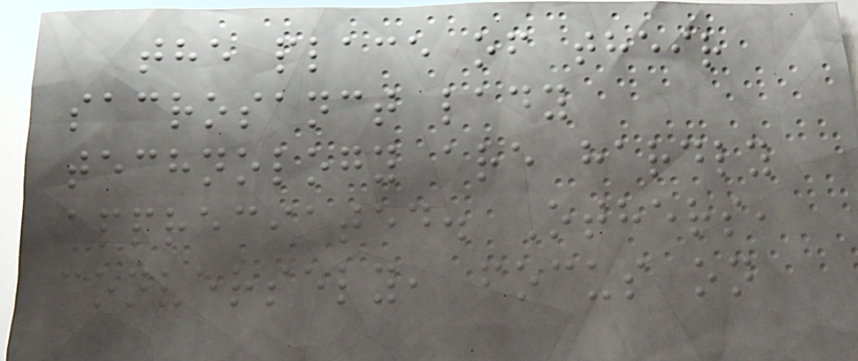the place of their
sacrosanct lady
technology are hardly
appreciated. Others,
conversely, focus on
